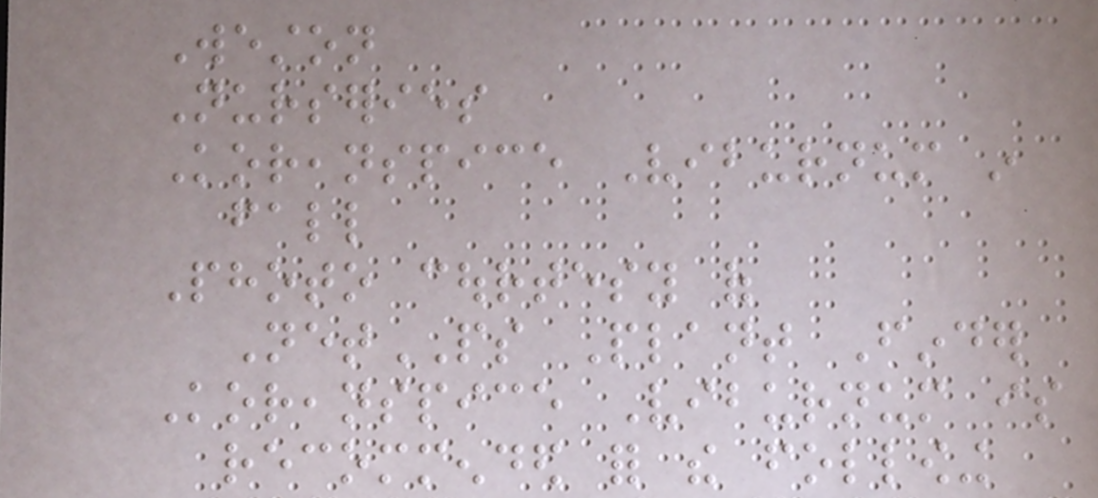Weston
Nurseries
Koreanspice Viburnum in
fall
Photo courtesy of
NetPS Plant Finder
Koreanspice Viburnum is
recommended for the following
